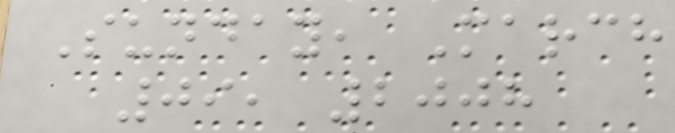Sunday, March
09, 2008
